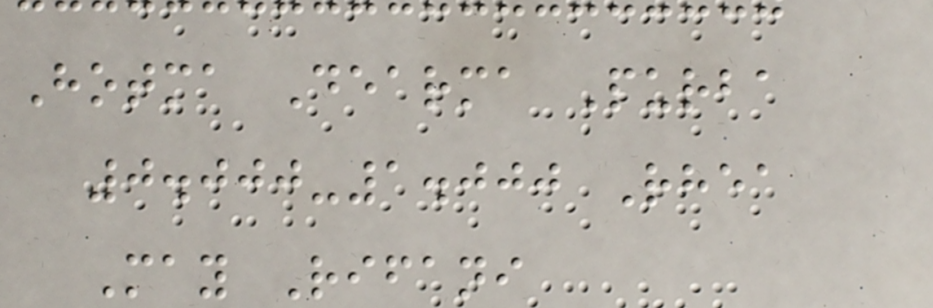Hotma Dearma Purba
0.000-1.000 Rhea
May Rifani
